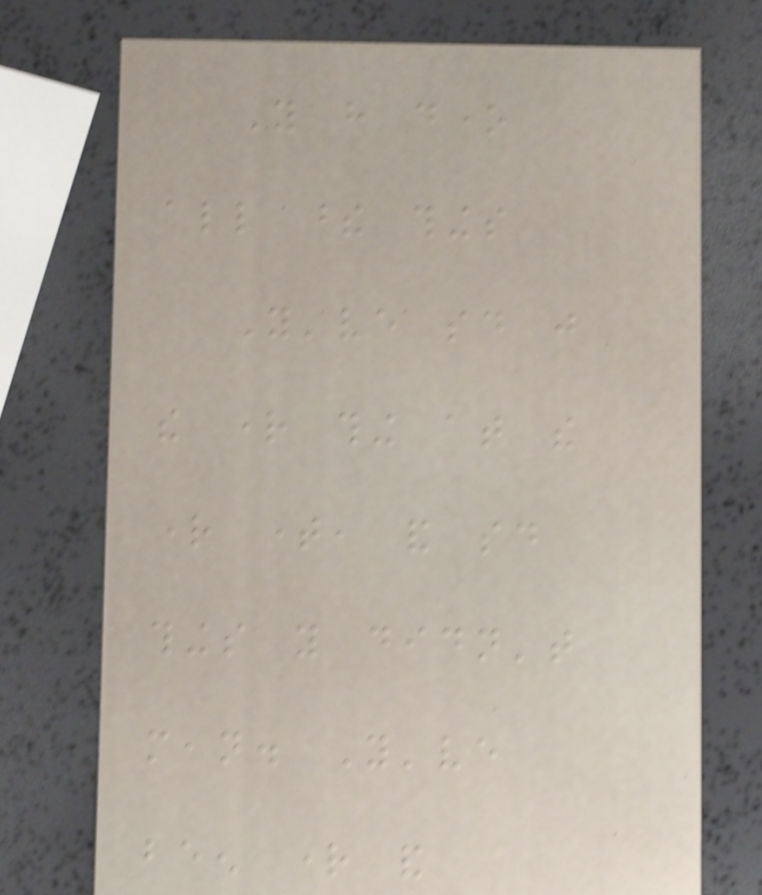You have done
all these things
You've said just
the right thing at the
right time, and said
things you didn't
mean. You've
been right and
